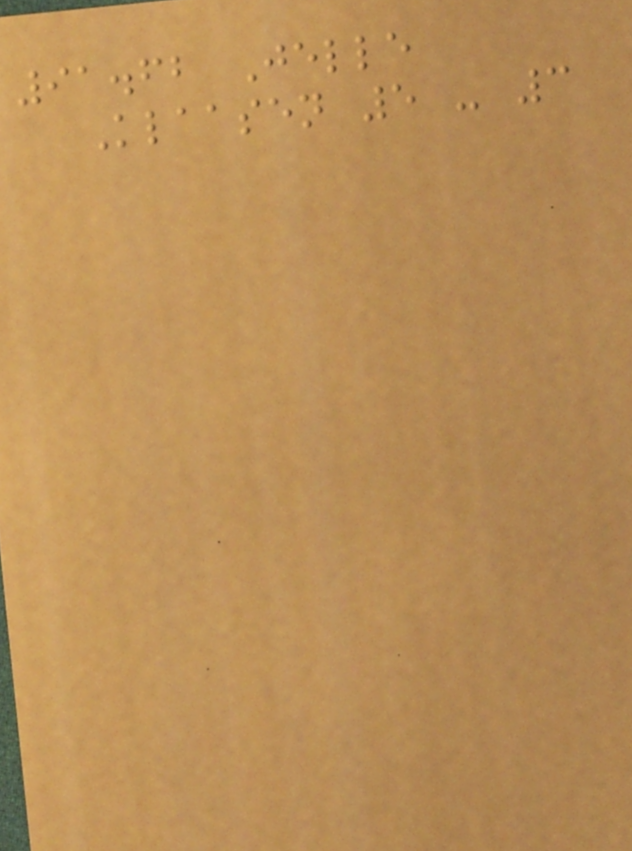91.62 Jelle
Klaasen 5 - 3
